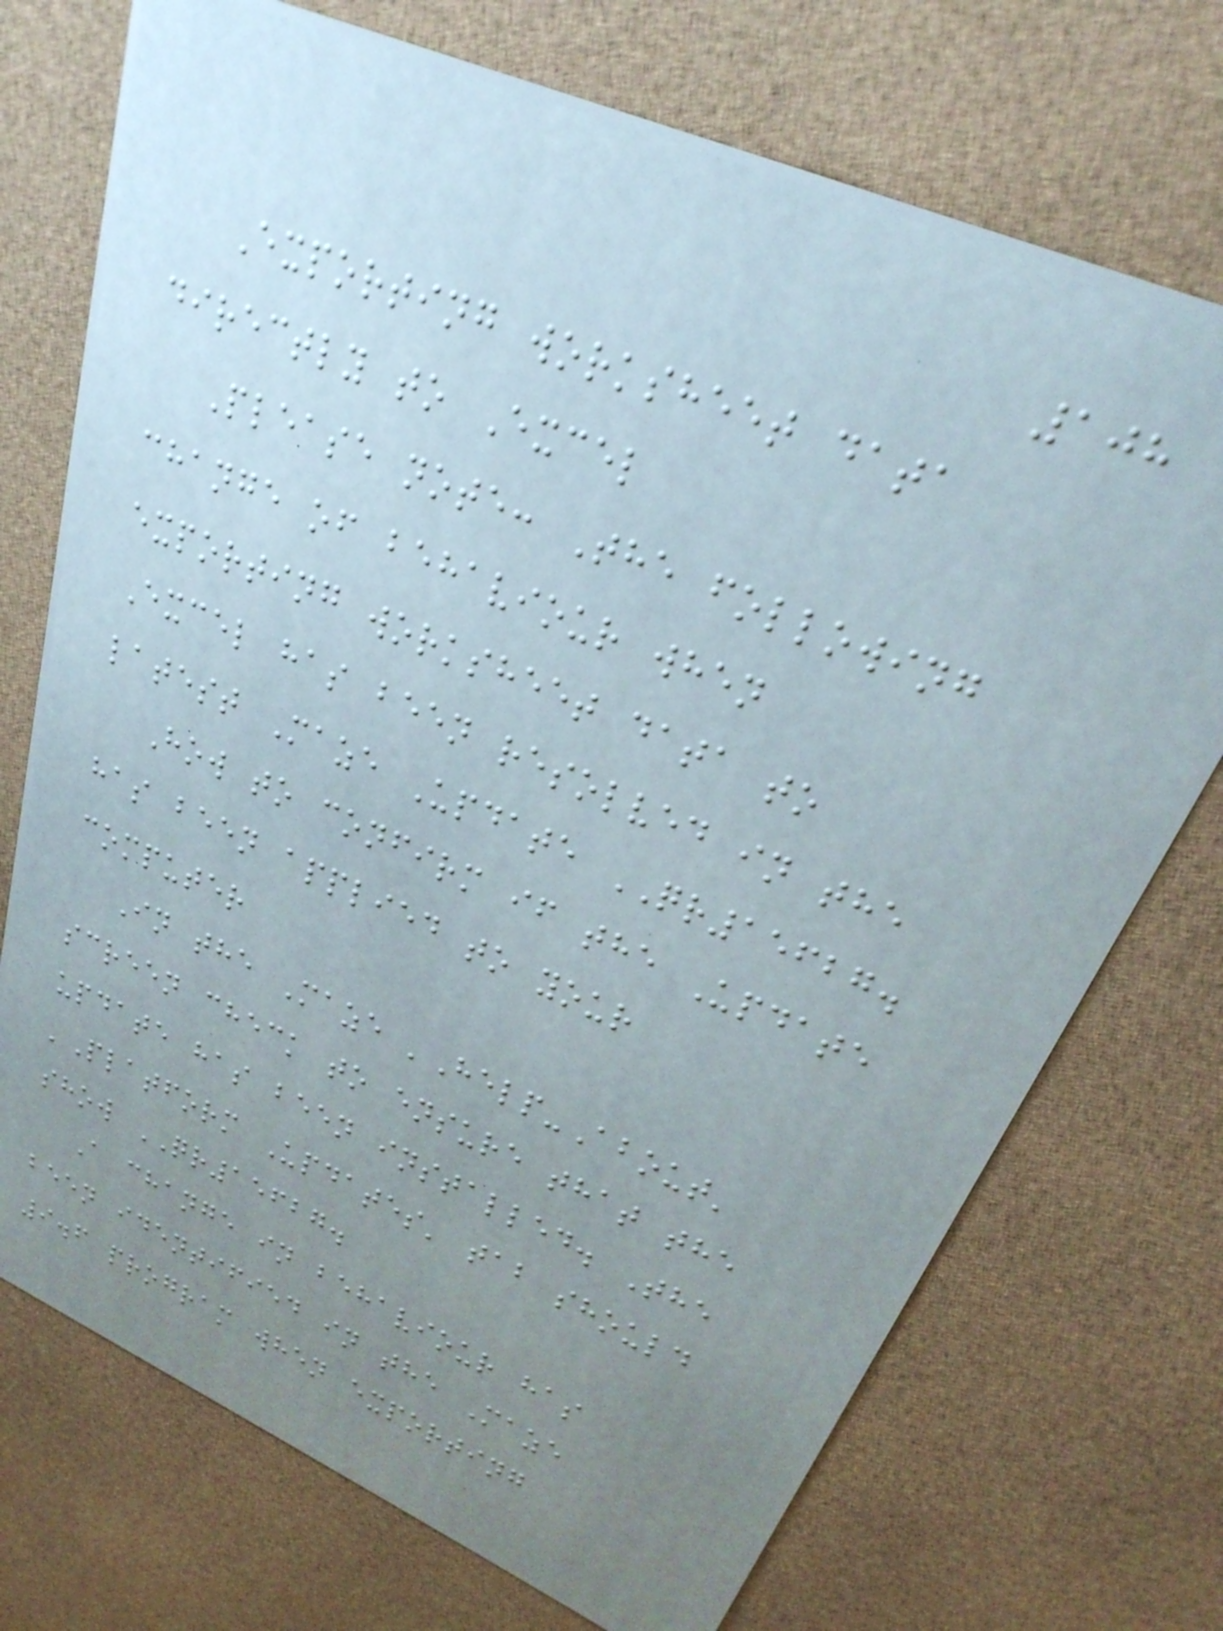108
Exporting worksheet data
directly to Excel
Please note: The following
change of behaviour when
exporting worksheet data to
Excel has been resolved in the
latest Maze Update QR15627.
How to confirm if the Update
has been applied to your
computer
In the Maze 'Help-About'
screen check to ensure that the
update has been installed. The
'Platform Updates' tab should
show QR15627.
A change in behaviour has
been identified in the Maze
9.6 program when exporting
